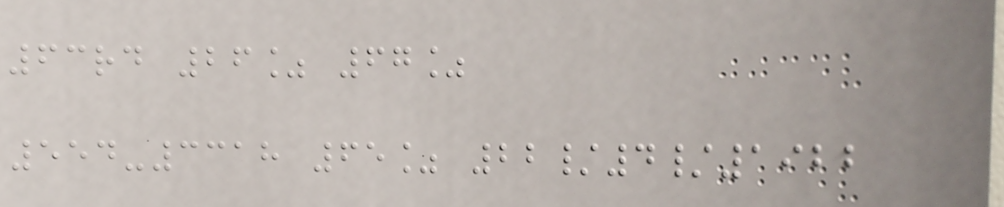63rd 26% 67%
554-3318 65% 22/4/1922
